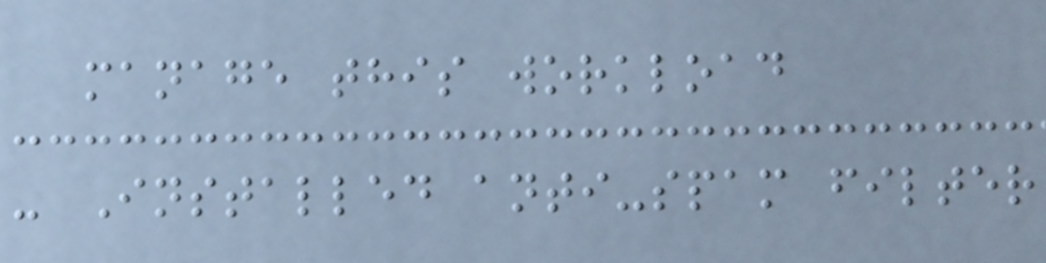manage this workload
- Installed anti-spam filter
